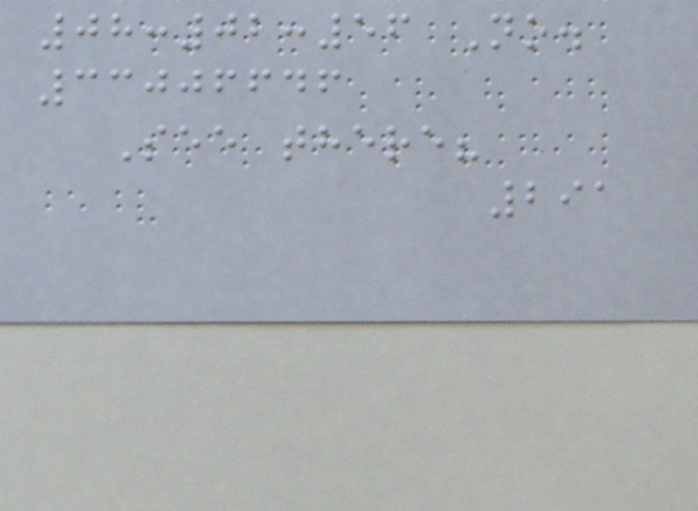08:02:56 No.
33006646
See there?
291
